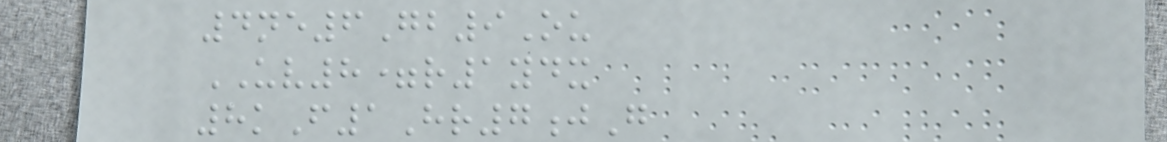4ne6Gb9Ou
UV8=r1ydx
8kF1Hr7jG
